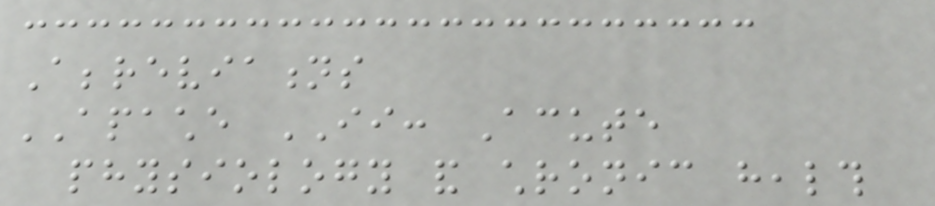Abbreviations
APACHE II: Acute
physiology and chronic health
